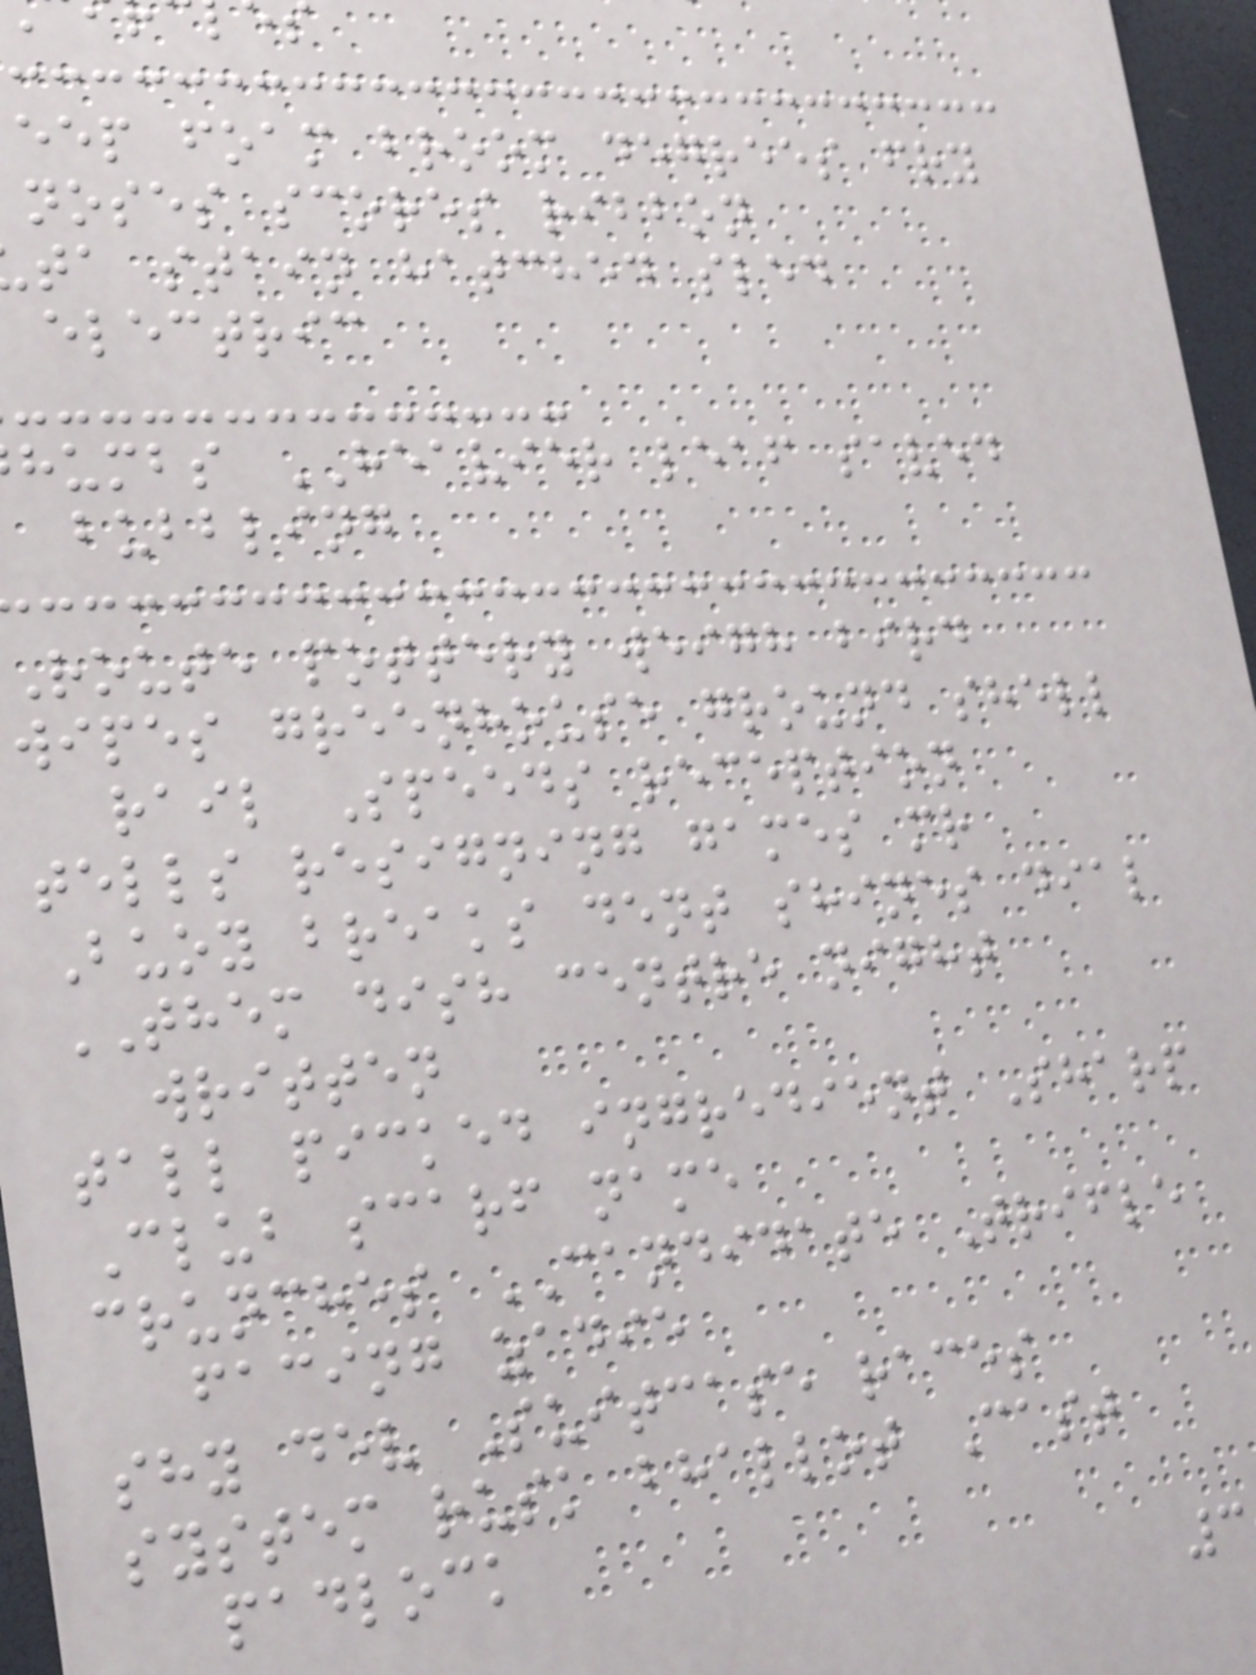eep foam broom degrees fry
noses scores ribbon
ta stain hatched sled
electric
humbs HEAVIER leaf saved
bubbling
Route pottery weigh bird
wipes greenhouse ground shell
rail Speeds reception
tells resigning games mr
Buoy breaks dent shines dial
THEM dish centre night
written
tall picked ingredient Sharp
Club scarf name
crunches CANDIDATE Trifle
facing zadie
shy dev Suitcase races
system rusk bhallot Cast
padlock
